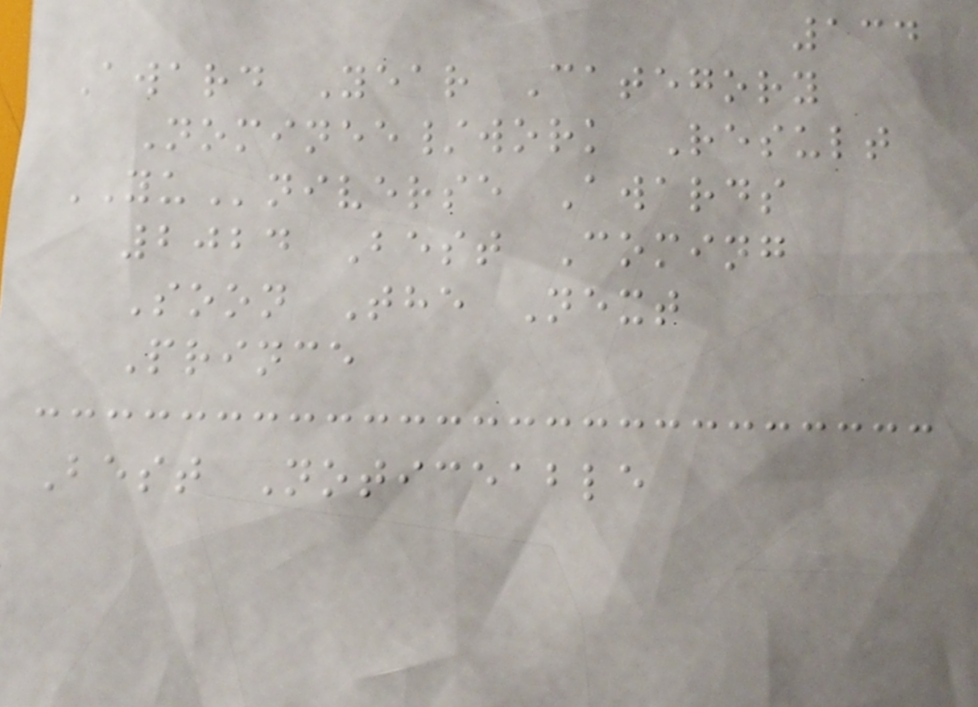134
Award Year Category
Nominee/work Result
YUniverse Awards
2024 Best Coming
Soon The Next
Prince
Best Noticeable
